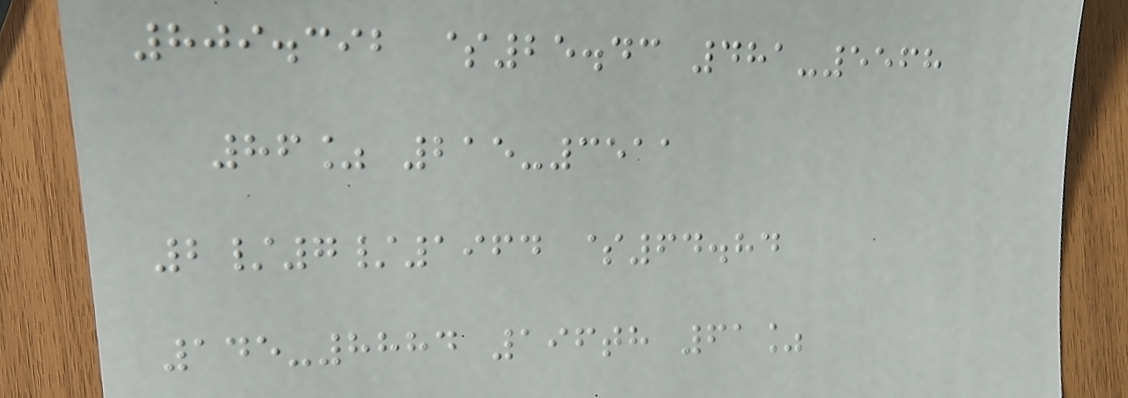809.392 $25.43 481-5568
86% 215-3511
2/7/1964 $64.84
145-8884 196th 61%
